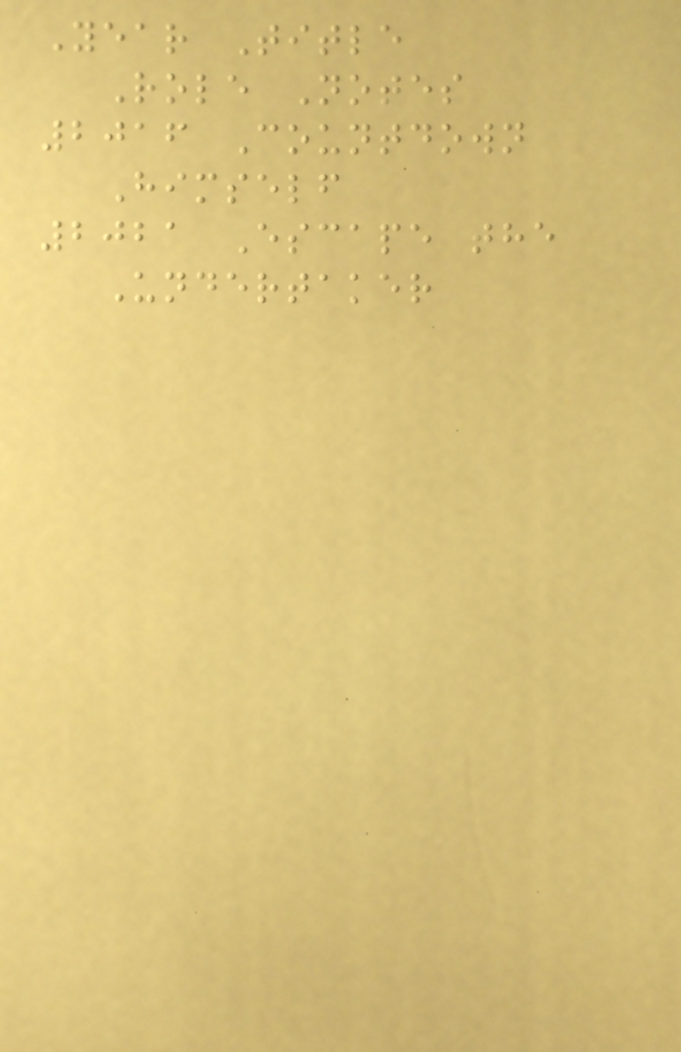Year Title
Role Notes
2016 Countdown
Himself
2021 Escape the
Undertaker
